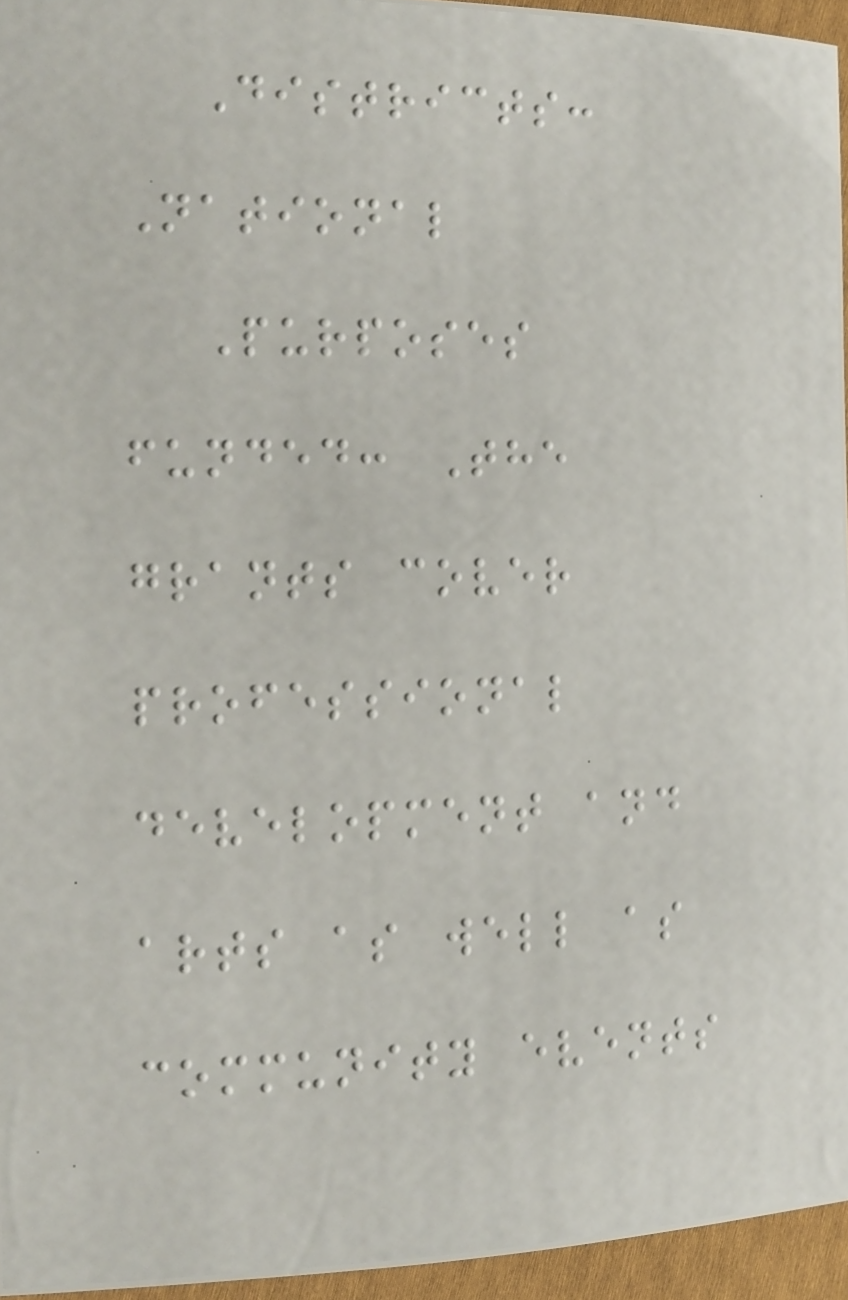Districts:
National
Purposes
funded: The
grants cover
professional
development and
arts as well as
community events
